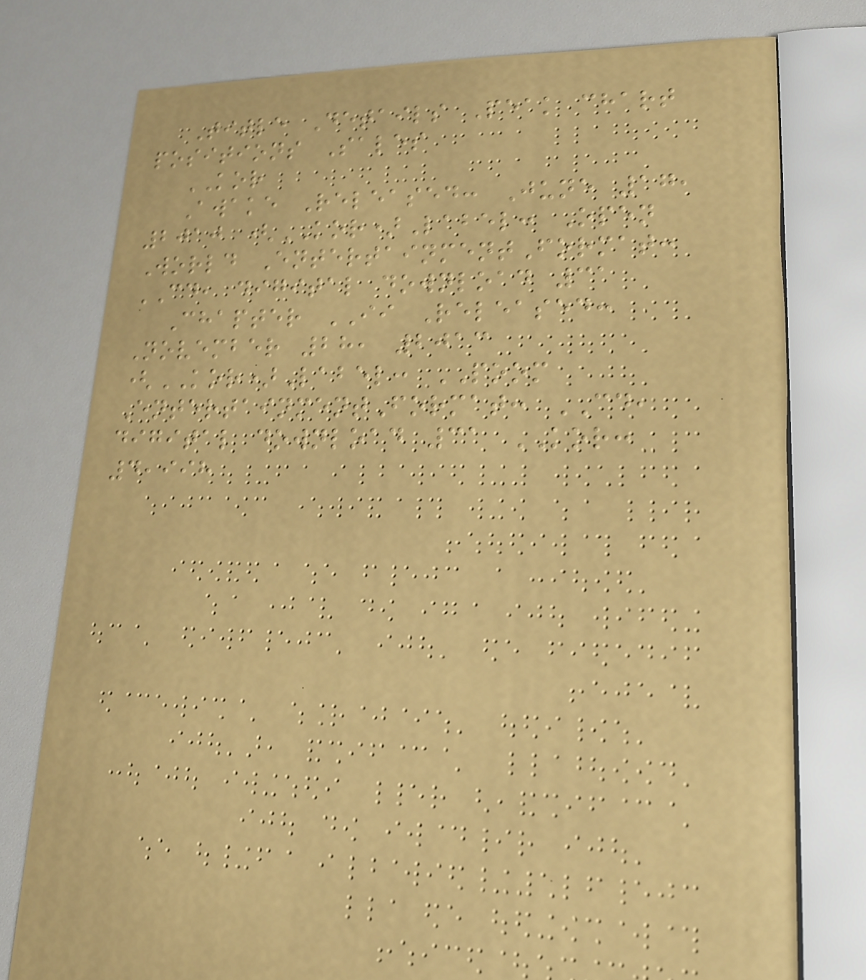Title Details Peak chart
positions Sales
KOR
Awake Released: June 17,
2010 (KOR)Label: Open
World EntertainmentFormat:
CD, digital download 31
Chapter II Released:
November 28, 2013
(KOR)Label: POOM
EntertainmentFormat: CD,
digital download 31 KOR:
4,998
